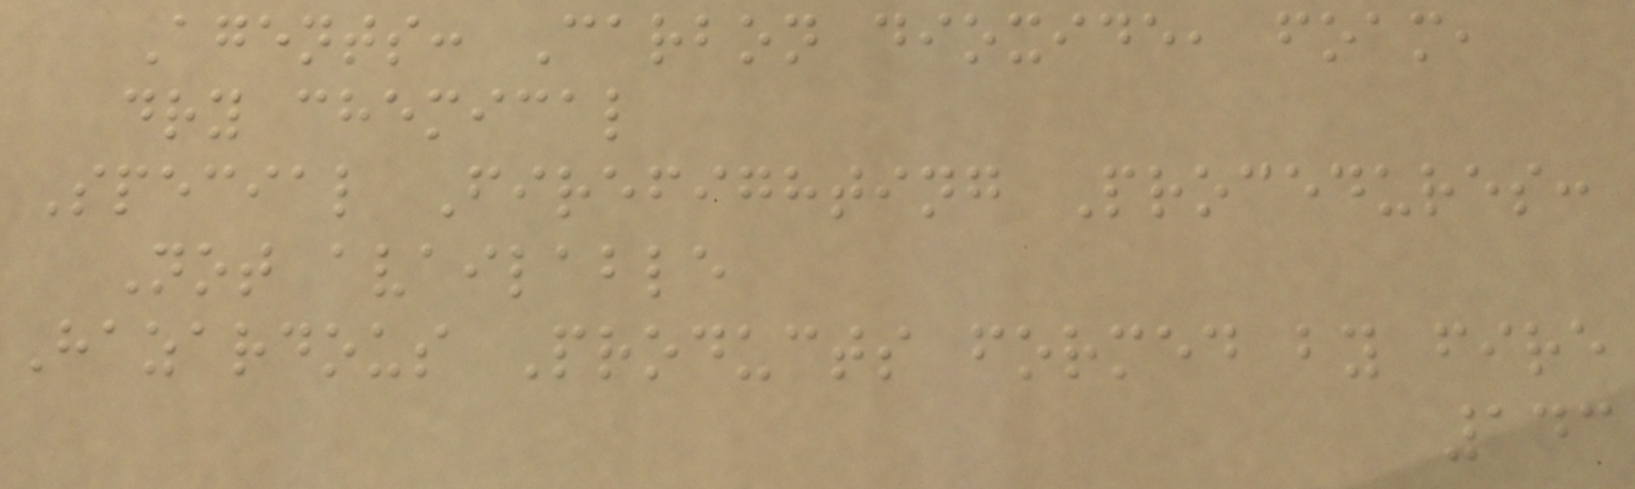Agents: Carbon dioxide, foam,
dry chemical
Special Firefighting Procedures:
Not available
Hazardous Products formed by fire
143
